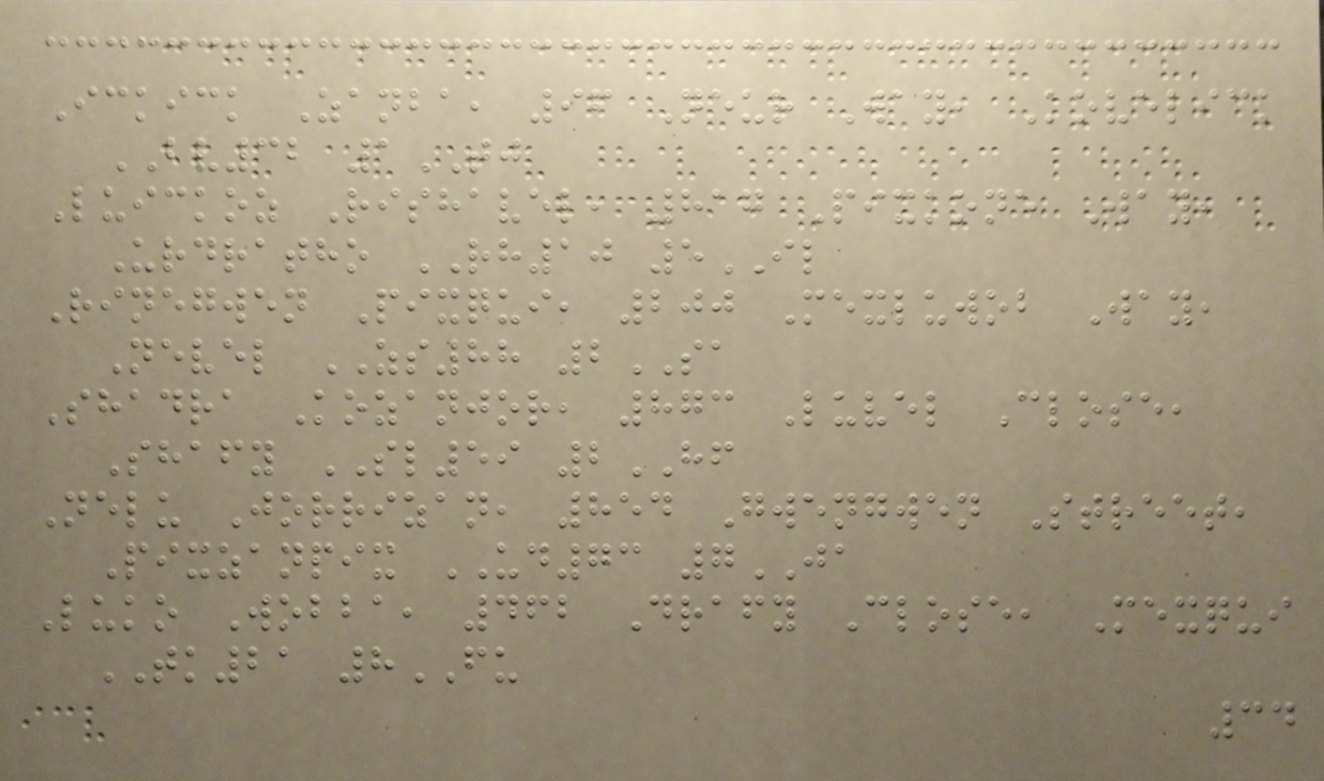Ickick Zanba, 96 Neur Way, Kovelick
BV32 1TJ
Luickoz Rishavel, 817 Pixkone Way,
Urdratho RH10 5IL
Rinegwen Pixqui, 200 Mexluwob Way,
Nevel ZS88 2SA
Shadra Kozanjor, 873 Luvel Close,
Shafy SL59 2HF
Nelu Jorrizan, 854 Gwengwen Street,
Pixzanpix UD73 7JA
Luko Wobba, 462 Drafy Close, Mexqui
TK21 8FU
34
